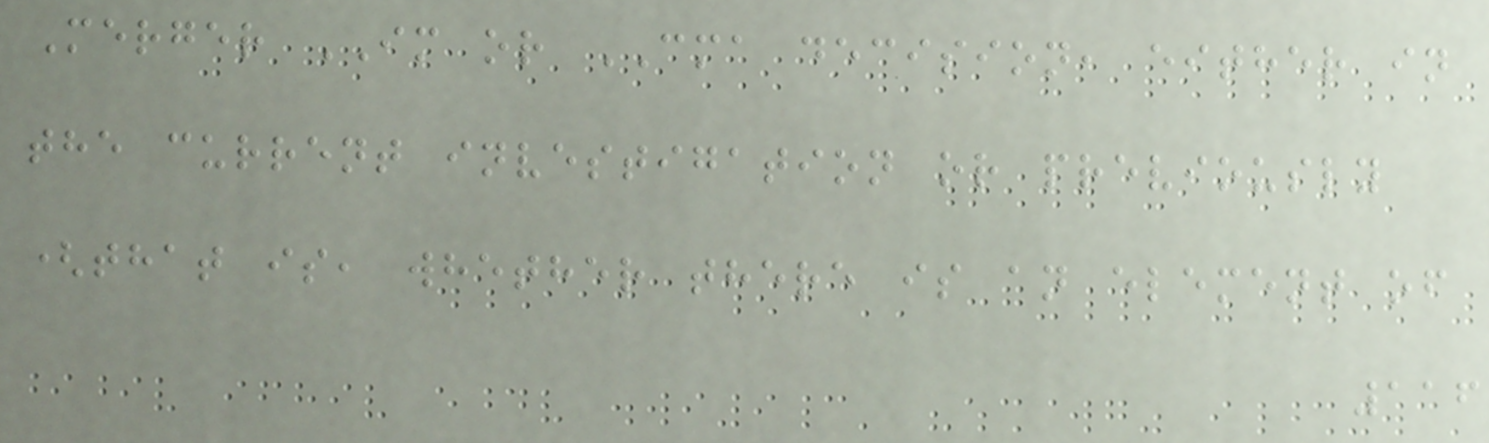Merger IM or CMA decision, either in
the current investigation or previously
(that is, whether there is an element of
116
